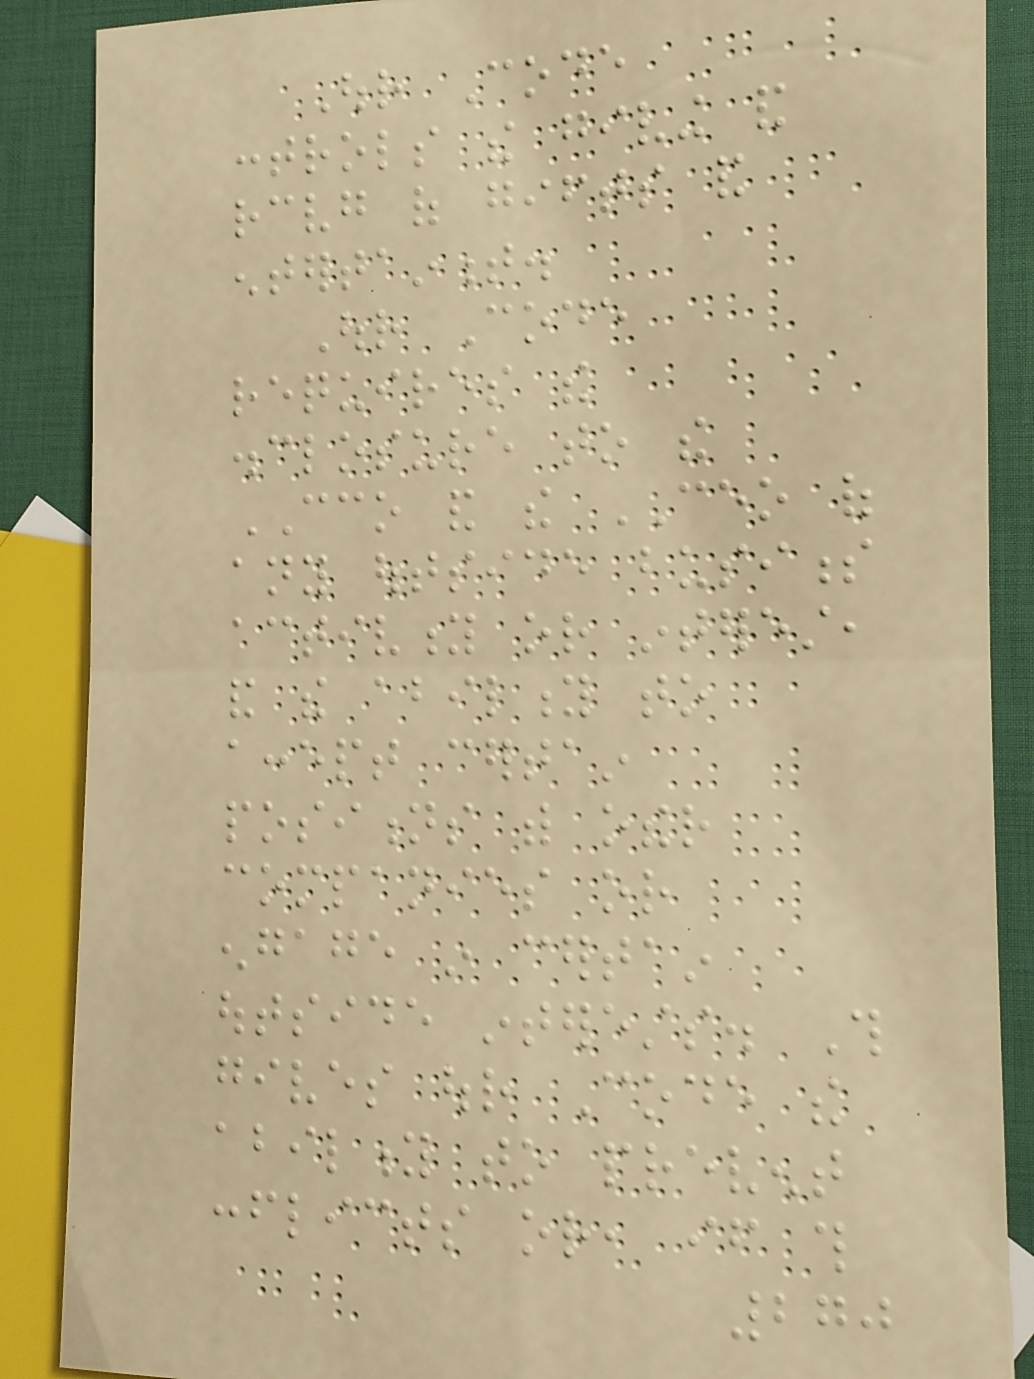Our Code
controls the giving and
receiving of gifts and
entertainment.
Our Code
requires the
disclosure to the
CCO and the CEO of
any outside business
activity or interest,
and the ability to
accept certain
positions with other
companies or
engage in certain
outside interests. This
gives our Code the
ability to prevent
conflicts or, if this
270
